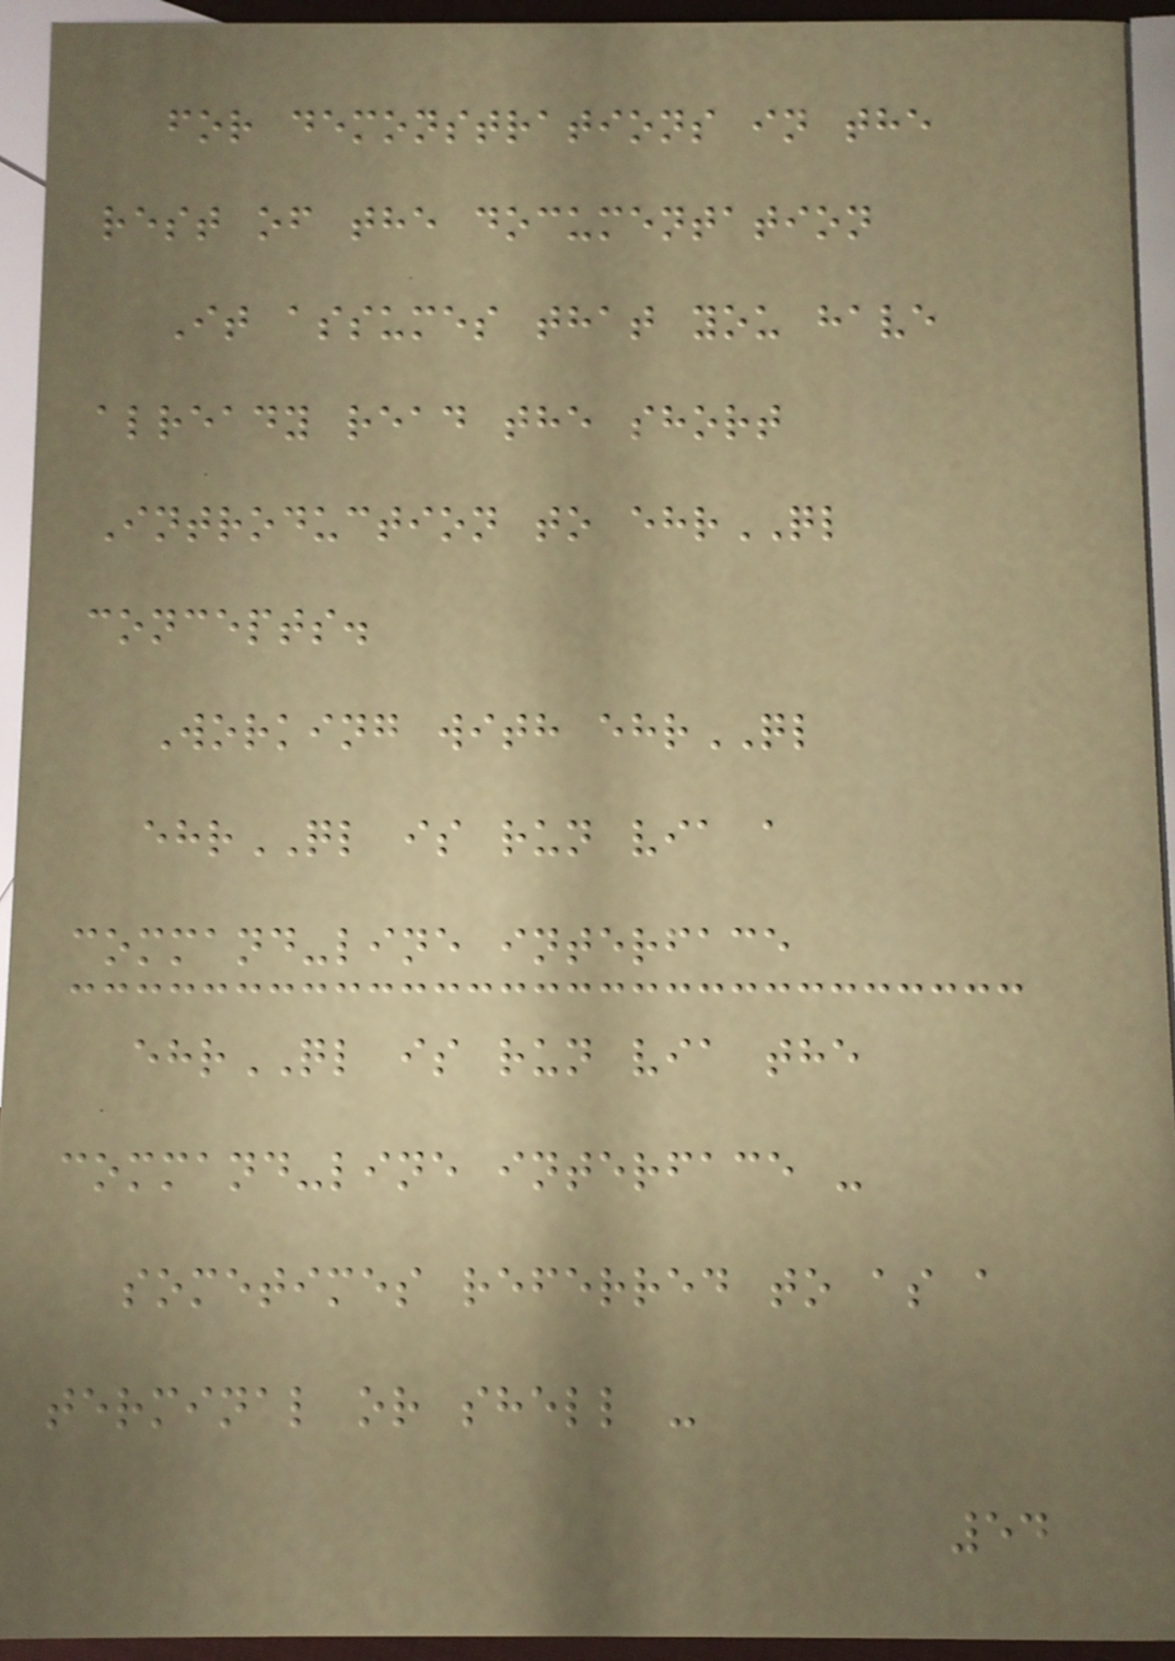for demonstrations in the
rest of the documentation
It assumes that you have
already read the short
Introduction to ehrQL
concepts.
Working with ehrQL
ehrQL is run via a
command-line interface
ehrQL is run via the
command-line interface -
sometimes referred to as a
terminal or shell -
54
